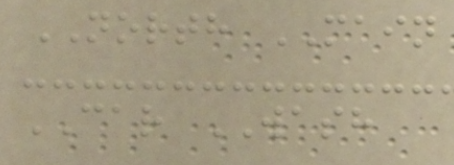NORTH MAIN
CAR WASH
